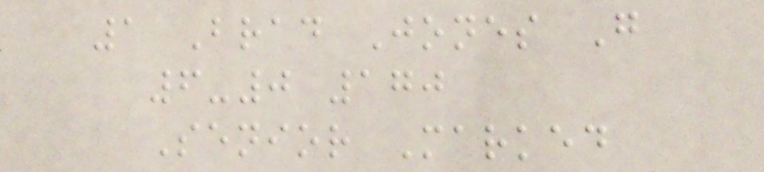1 Brad Jones G
6-0 170
Senior Marked
